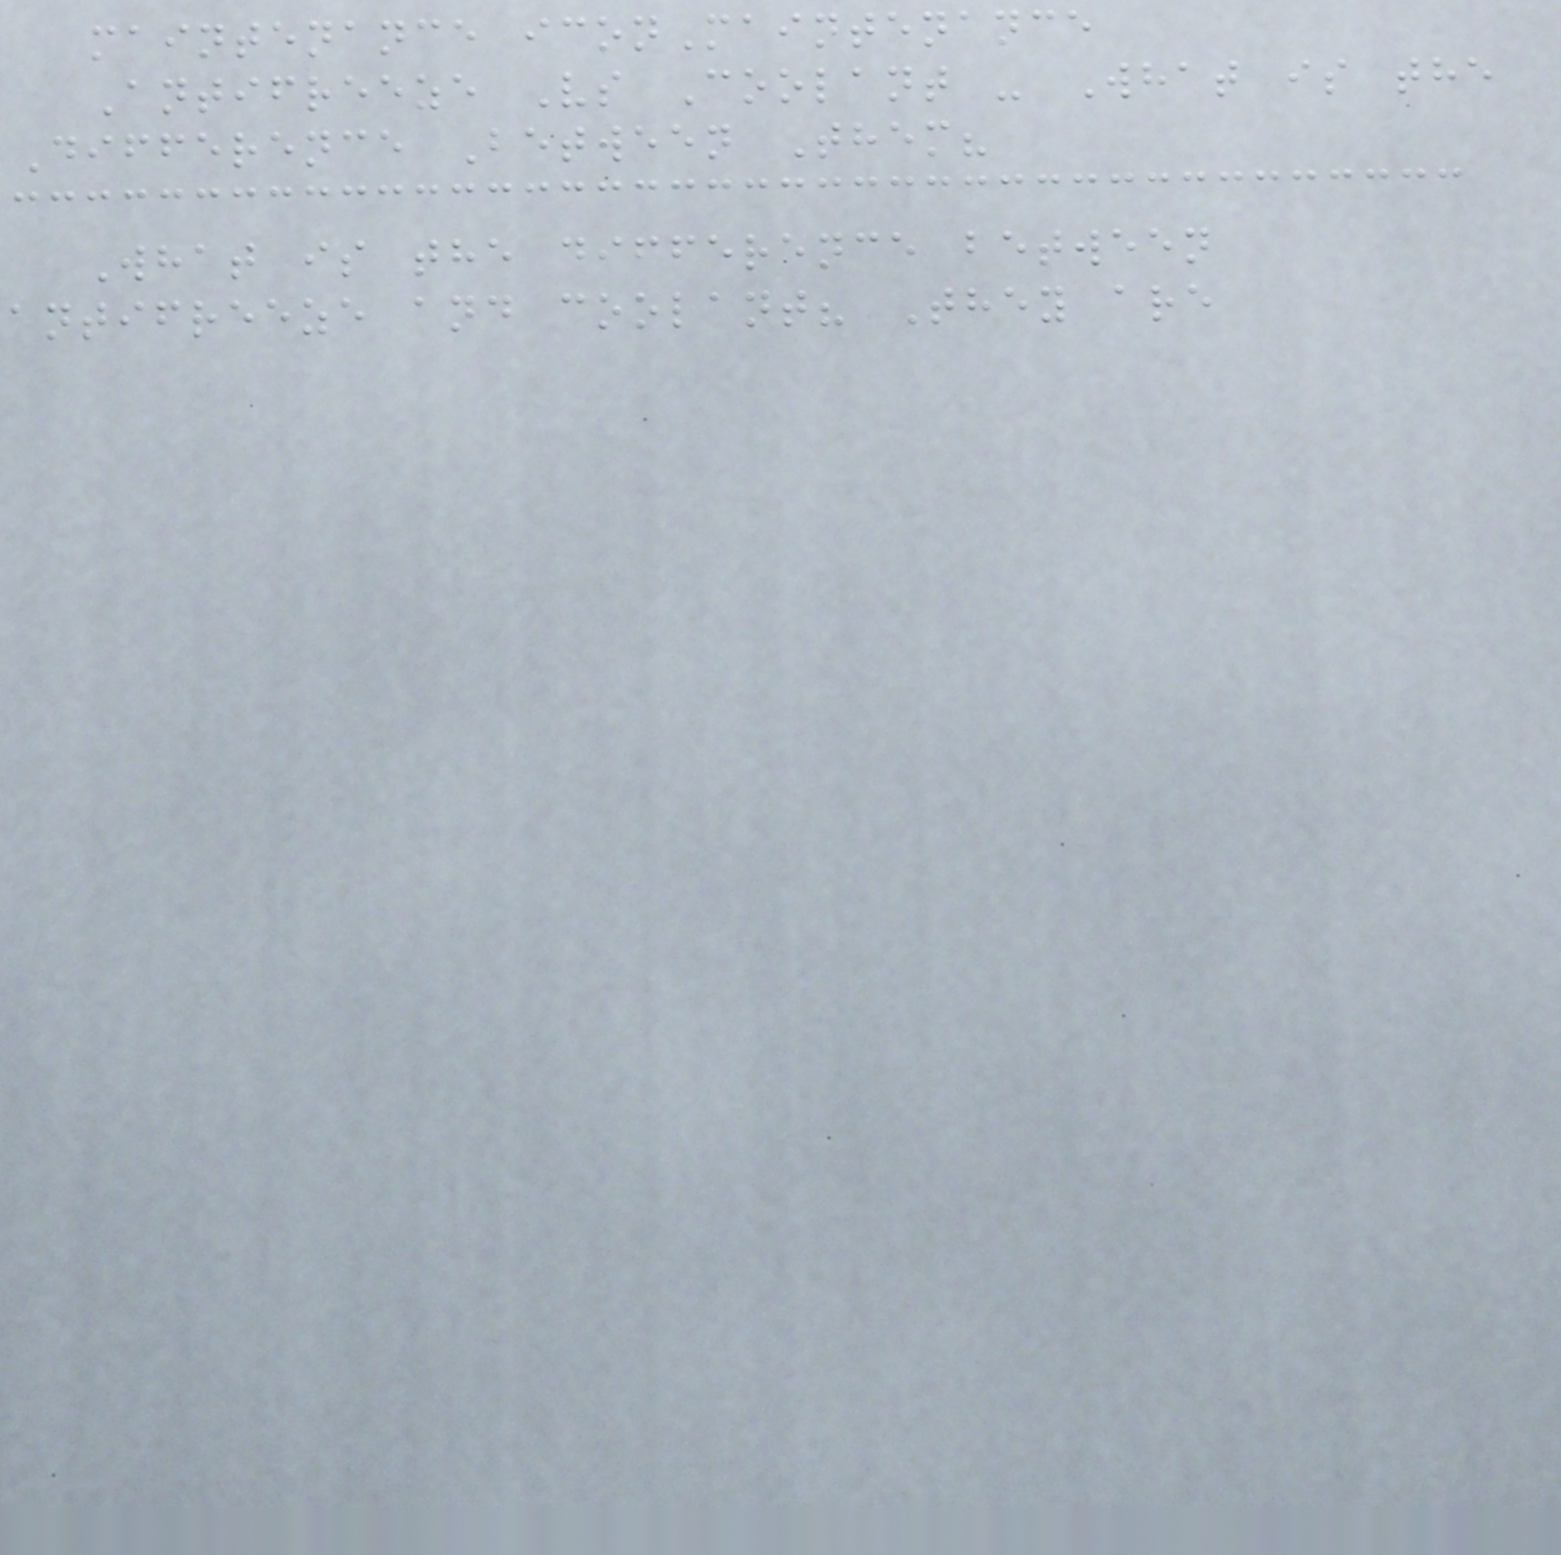maintenance iconMaintenance
Antifreeze Vs Coolant - What is the
Difference Between Them?
What is the difference between
antifreeze and coolant? They are
